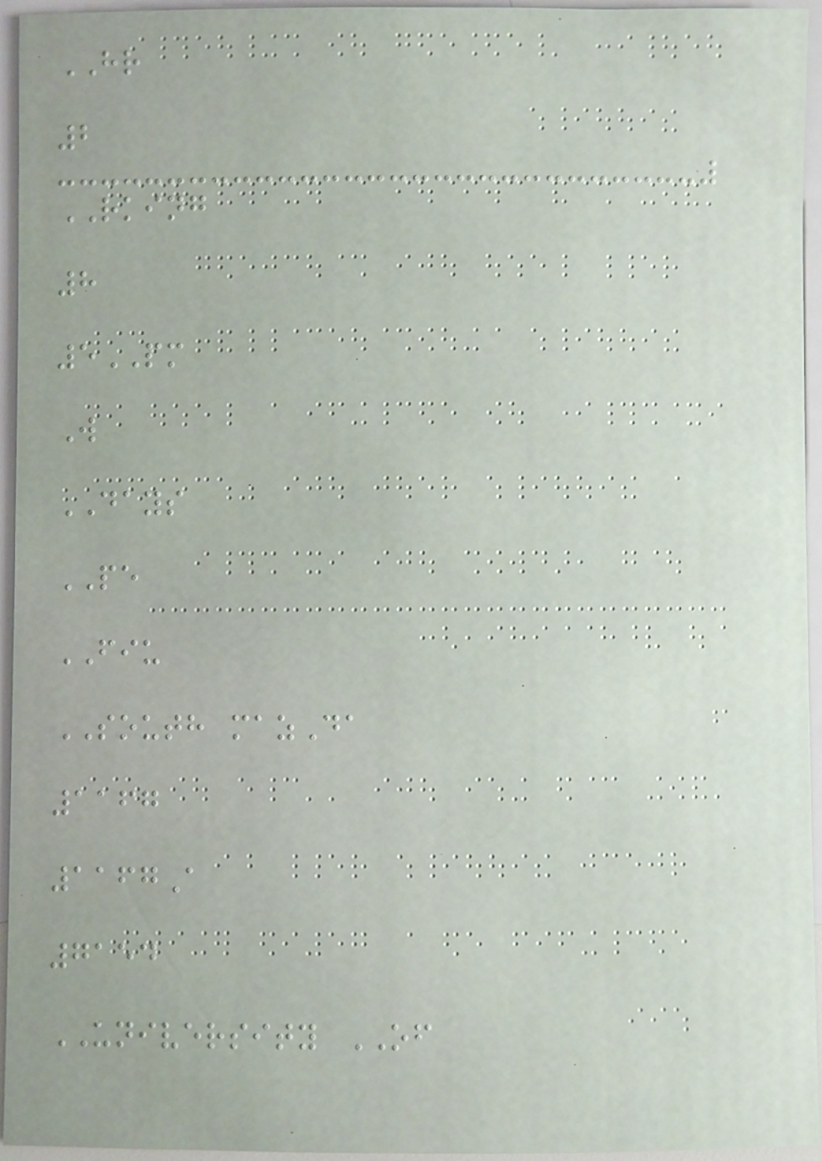HR
2
RKING
8
5PM
W
DAYS
PE
FIU
SOUTH mazDa
1167
1167A
7154
UNIVERSITY OF
